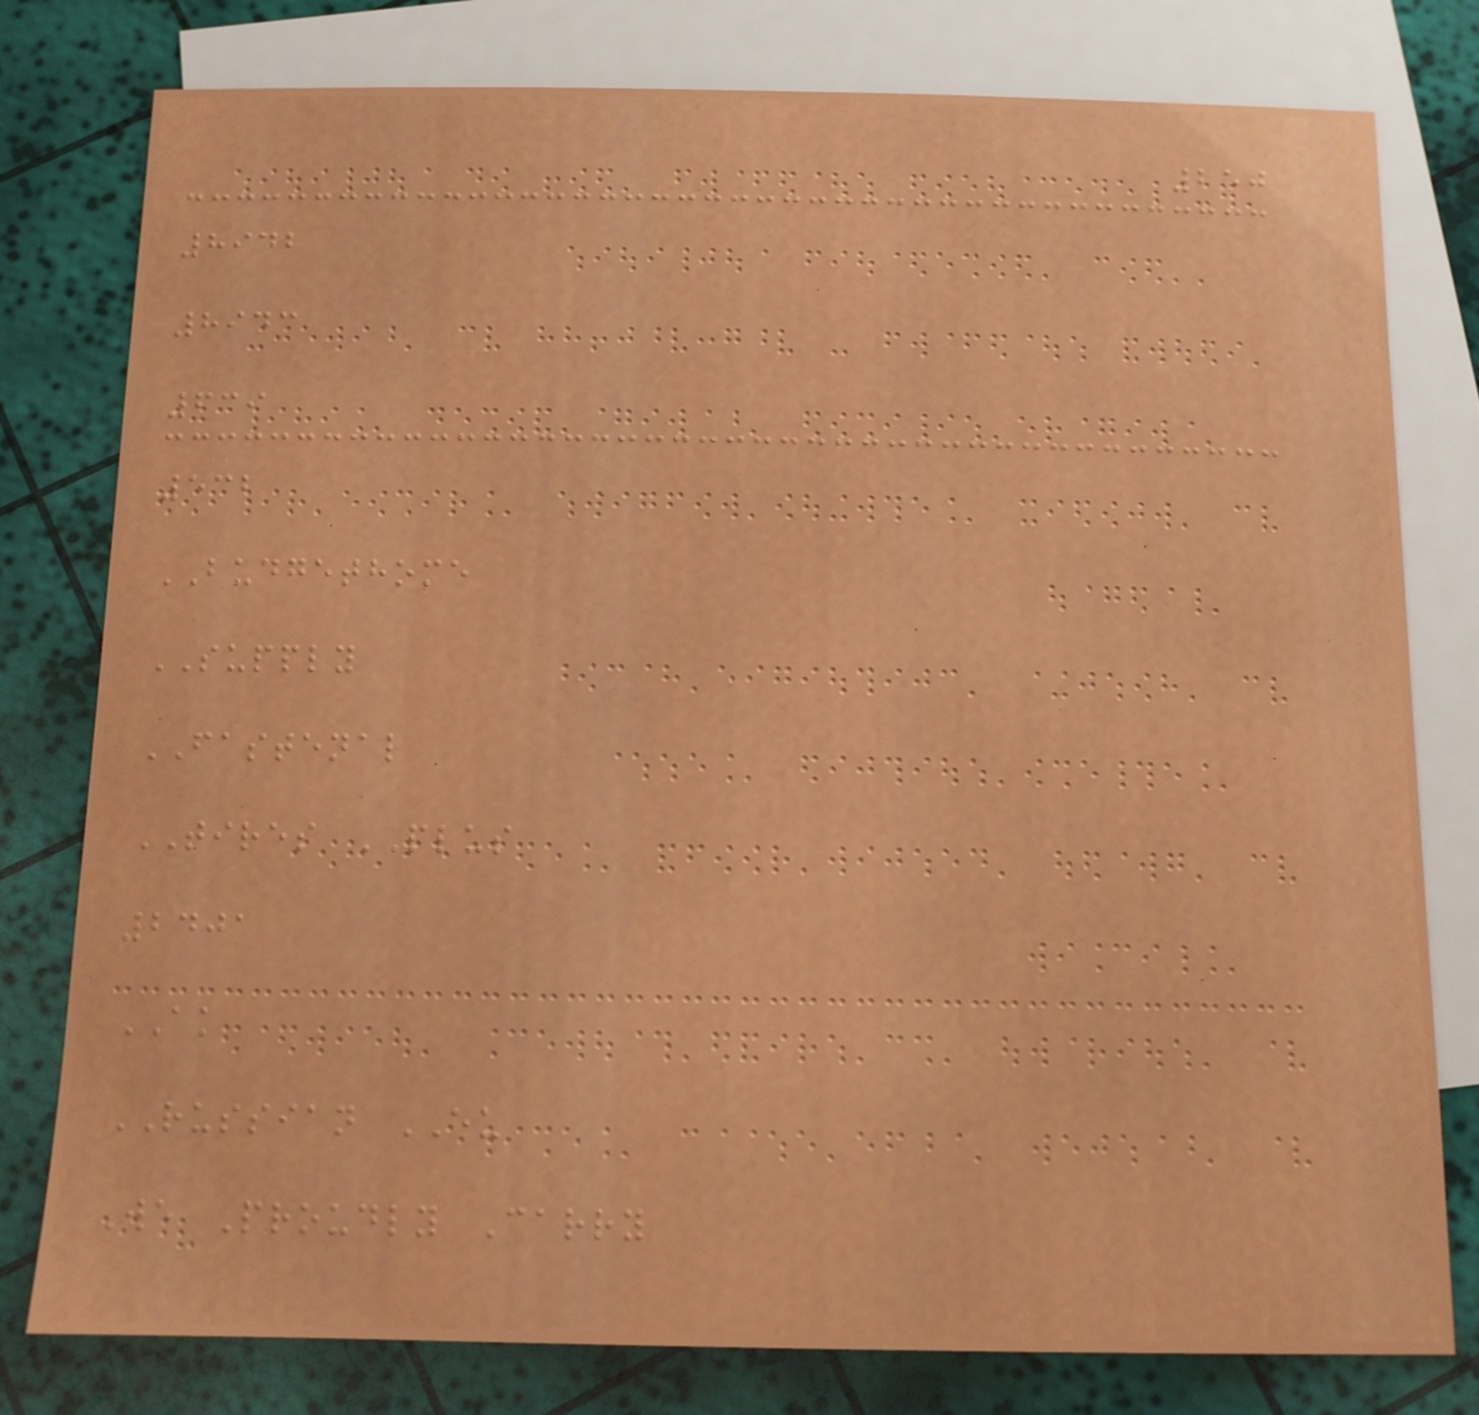250
8942
8943
639
532
BUDGETHOME
SUPPLY
FASTENAL
TIRES PLUS
2401
AK
RUSSIAN EU
We Proudly Carry
